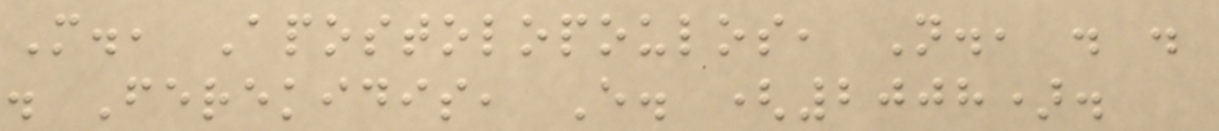M., Apostolopoulos, N., . .
. Ferekidis, E. (2008).
